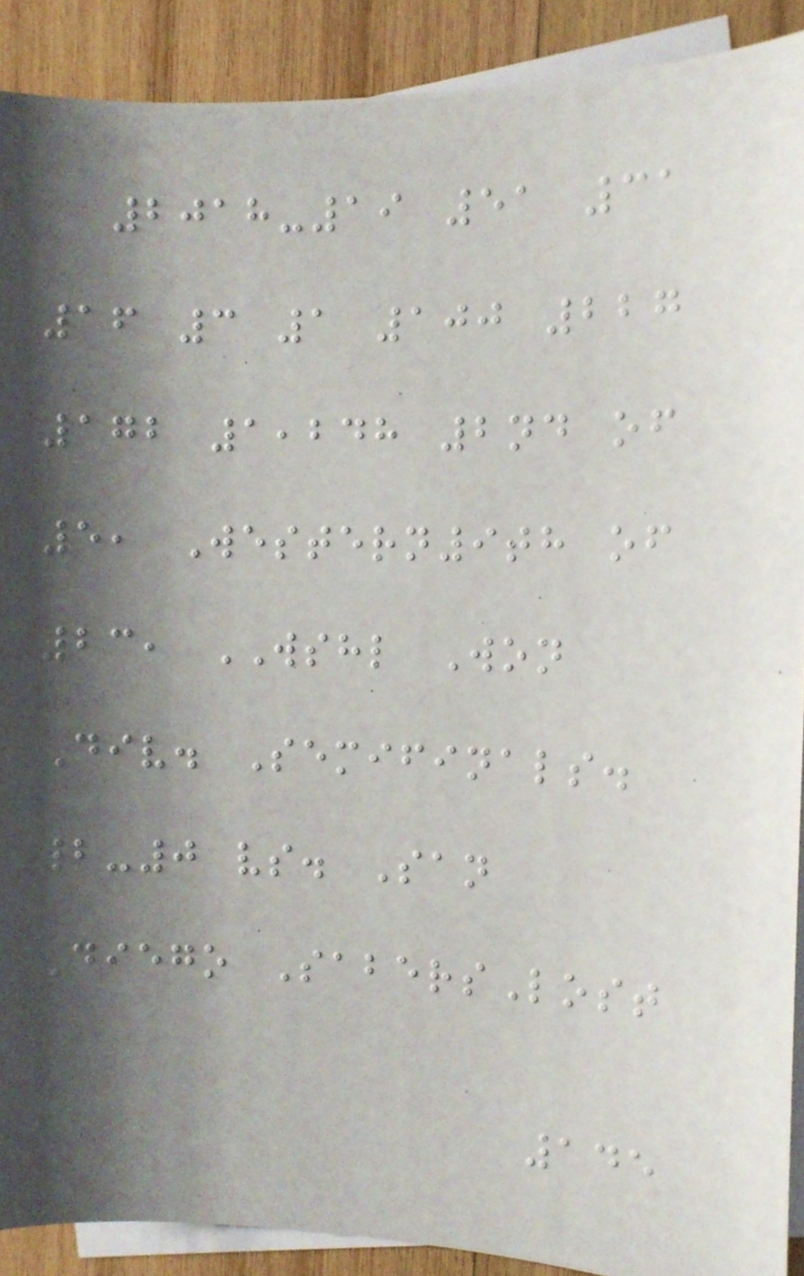2018-19 51 31
16 3 1 100 227
172 1,248 2nd of
5, Western9th of
23, WSHL Won
Div. Semifinals.
2-0 vs. San
Diego SabersLost
145
